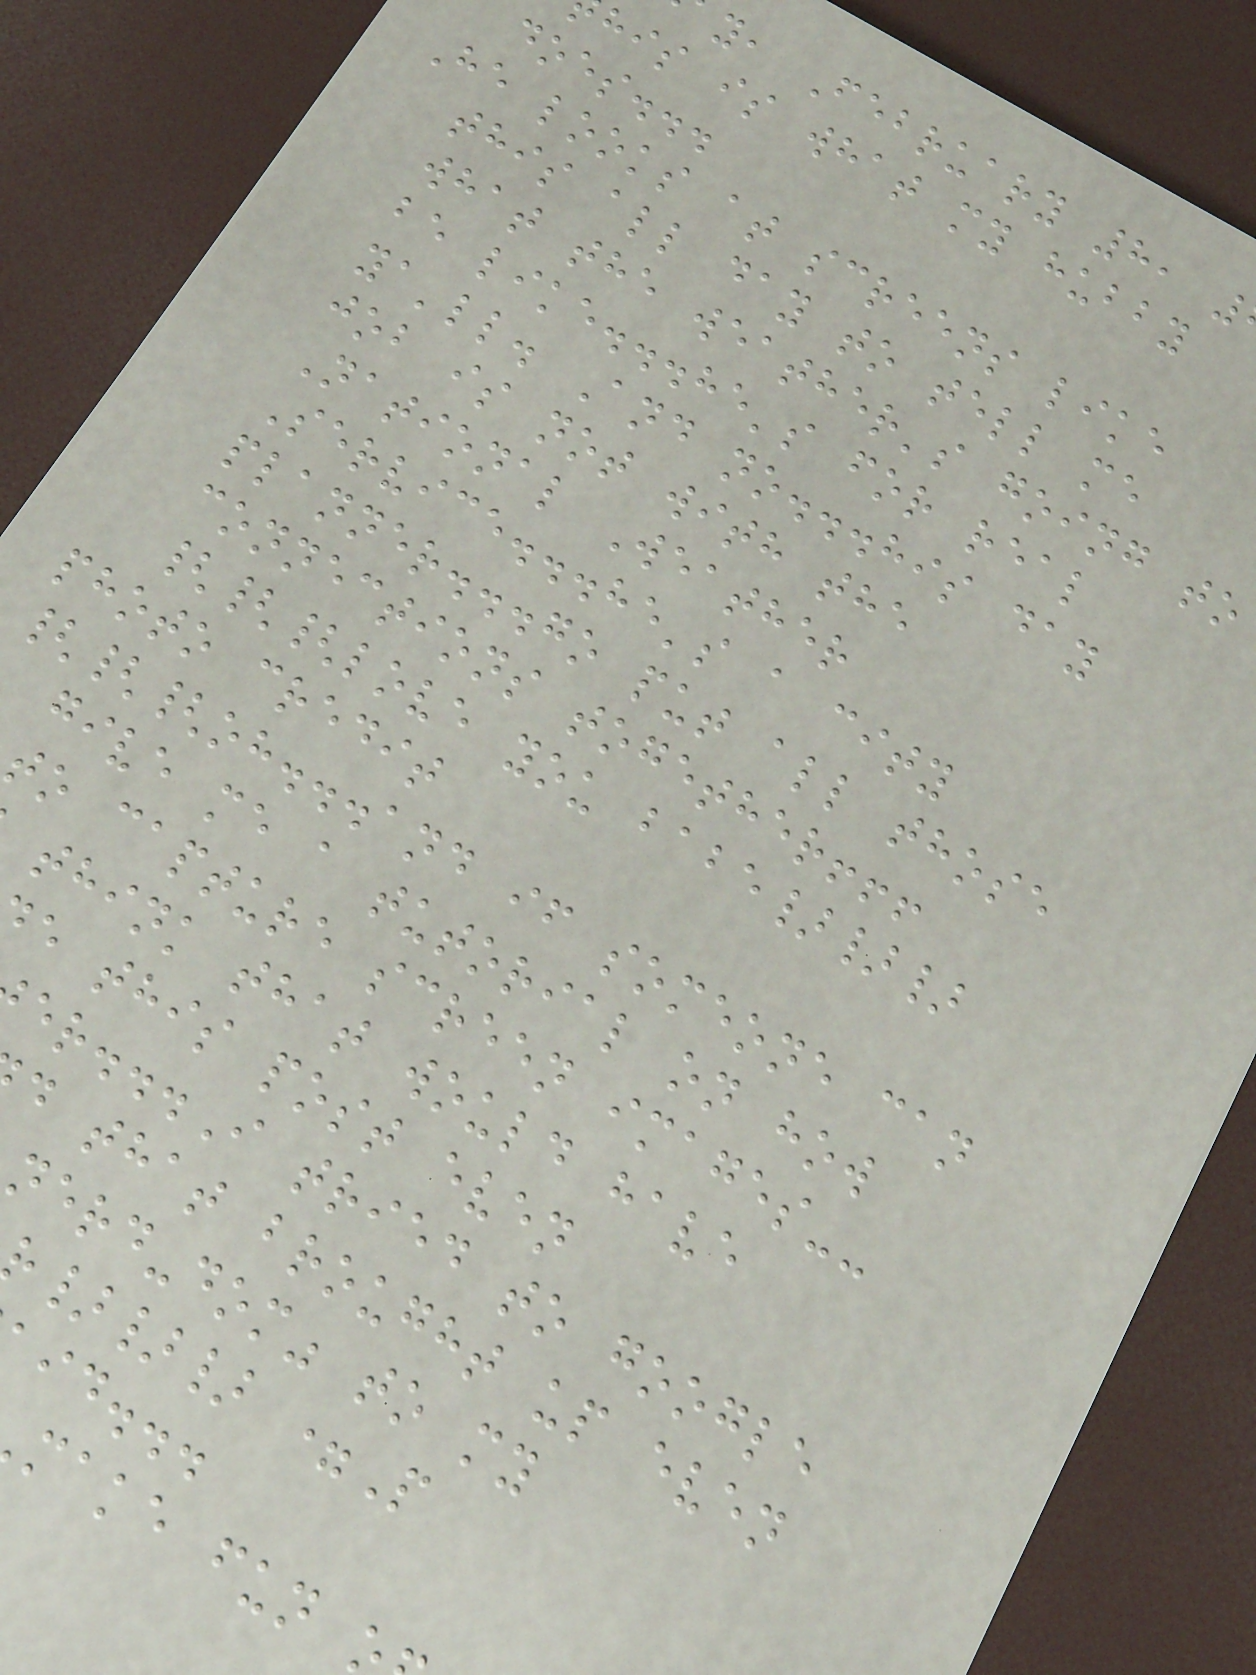y, February 8,
his is what my hubby
does...
He looks at screens like
this all day to tell me
what the weather's going to
be like...he's for real
ya'll. And no...his day
job is not with the
National Weather
Service...he's a city
planner...go put all those
connections together!!!
{{{love you babe}}}
photo credit
{{{oh...and if someone can
give me a tutorial on how
to capture screen images--
think that would have
e this post even
er...I tried to google
d that brought up even
nerd-dom" to my
}}} =P
id...
make fun
